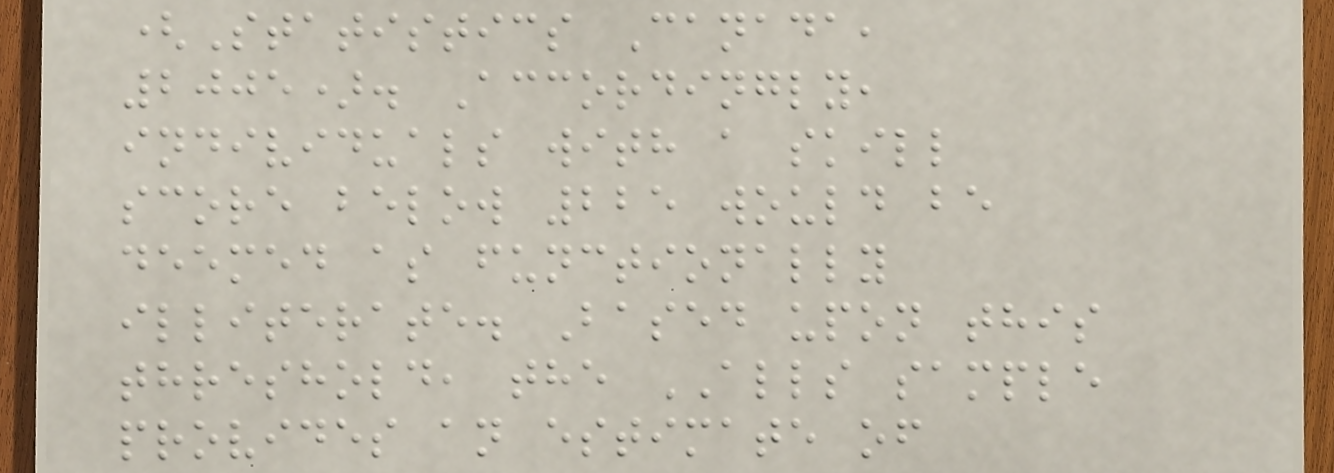(Statistics Canada,
2005). Accordingly,
individuals with a skill
score below 225 would be
deemed as functionally
illiterate. Based upon this
threshold, the ALLS sample
provides an estimate of
